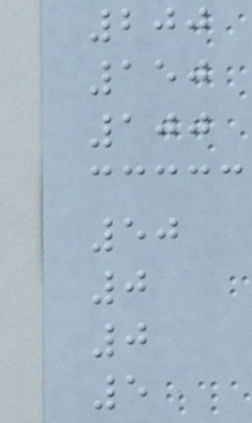200
150
100
50
0
0
5
